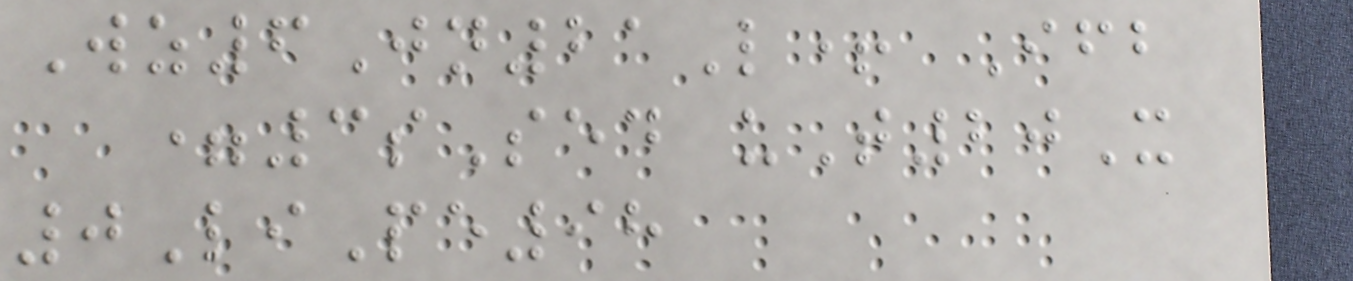Wz6Jn21L+ Ifb
=3sSed uT20X
0LiPe98
